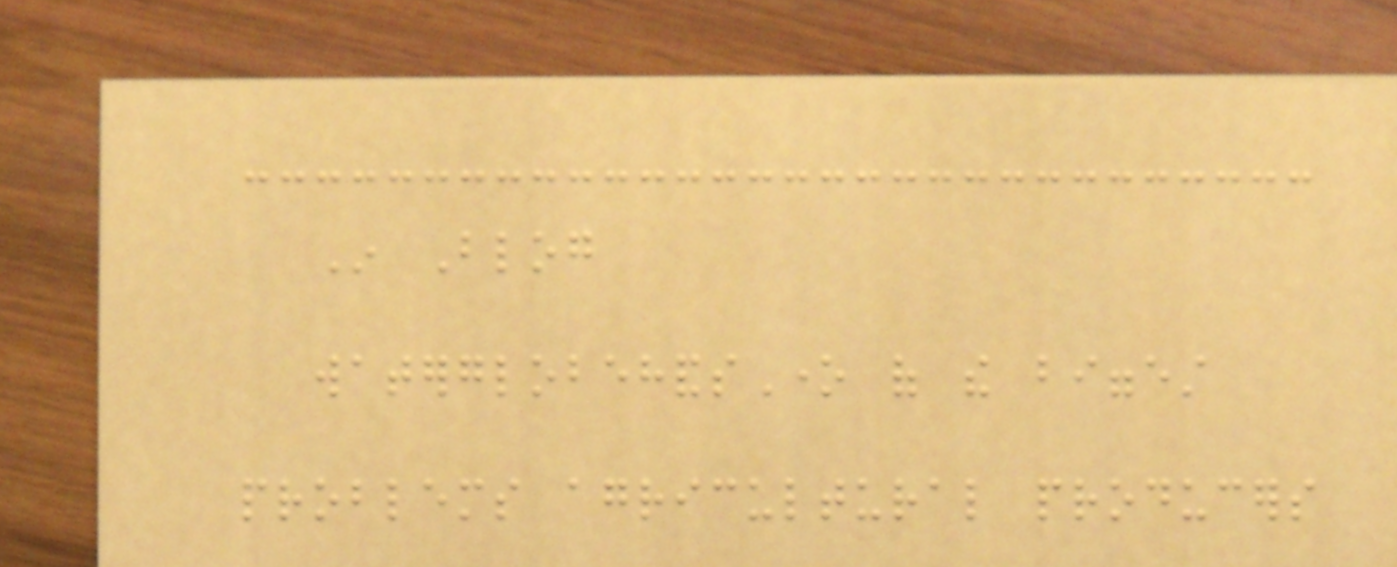In Blog
waterglobehandsOne of the biggest
problems agricultural producers
